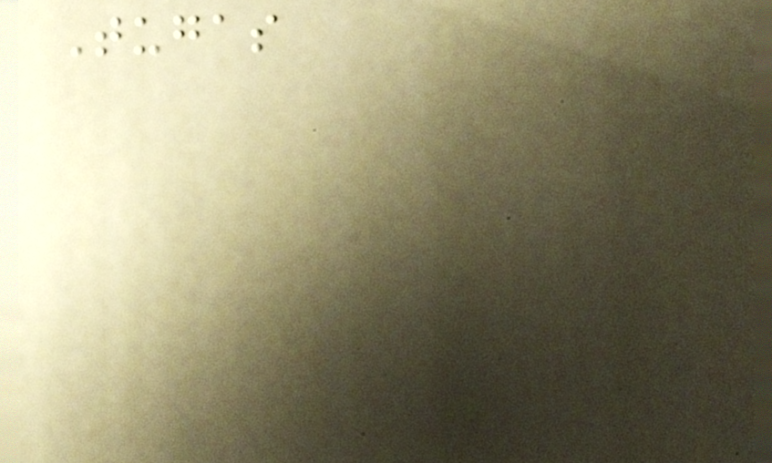Tugas
